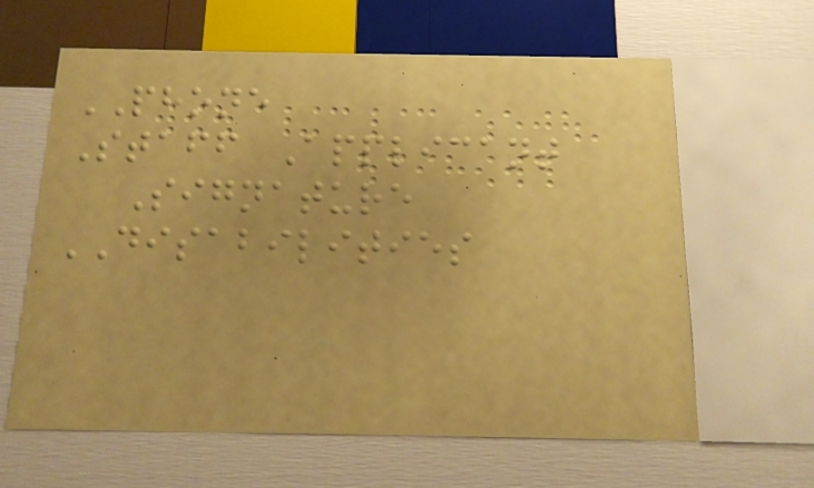PHONE
Staff Applicant
Signature
DISABILITIES
